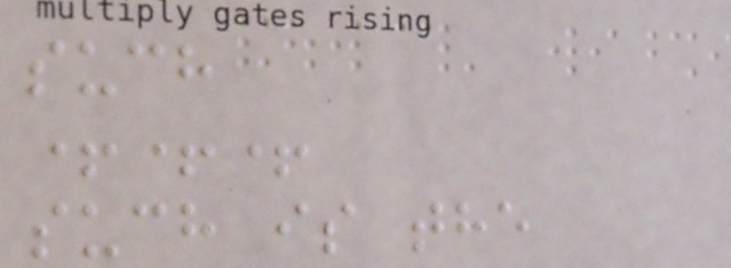such
+++
such is the
